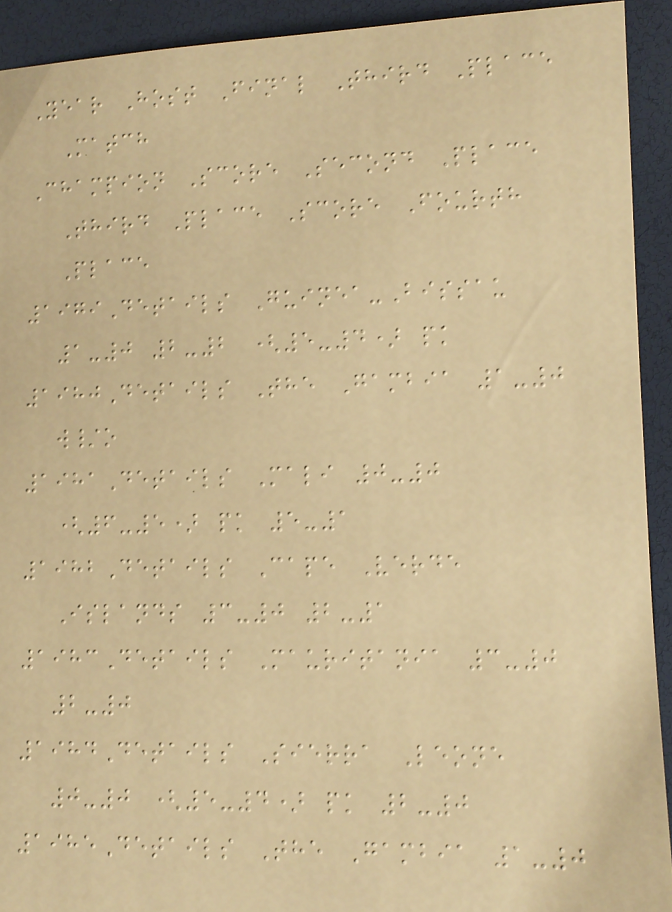Year Host Final Third Place
Match
Champion Score Second Place
Third Place Score Fourth
Place
1979Details Guinea-Bissau
1-0 2-2 (5-4) pk
1980Details The Gambia 1-0
w/o
1981Details Mali 0-0
(6-5) pk 5-1
1982Details Cape Verde
Islands 3-0 2-1
1983Details Mauritania 3-0
2-0
1984Details Sierra Leone
0-0 (5-4) pk 2-0
1985Details The Gambia 1-0
